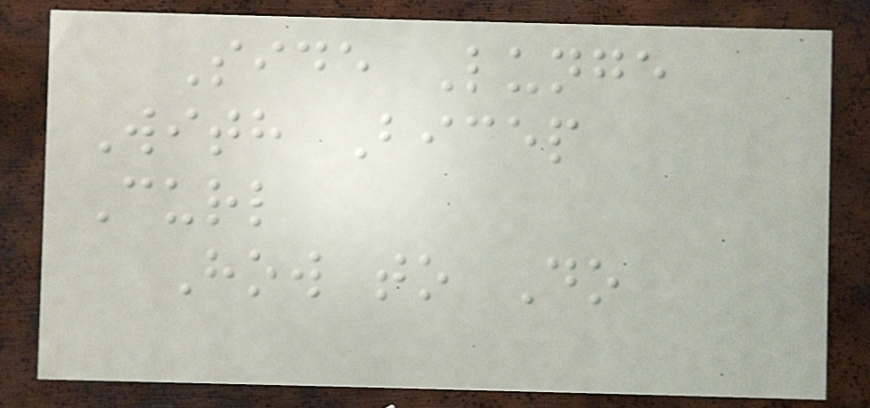Side Lunge
With Bicep
Curl
How to Do
